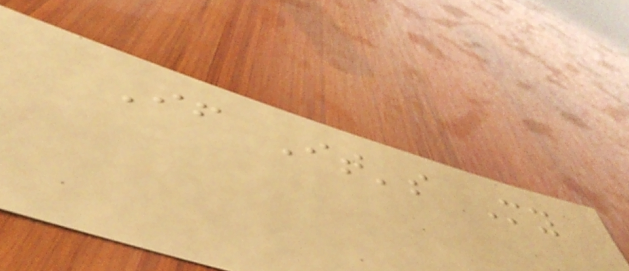If It's My
